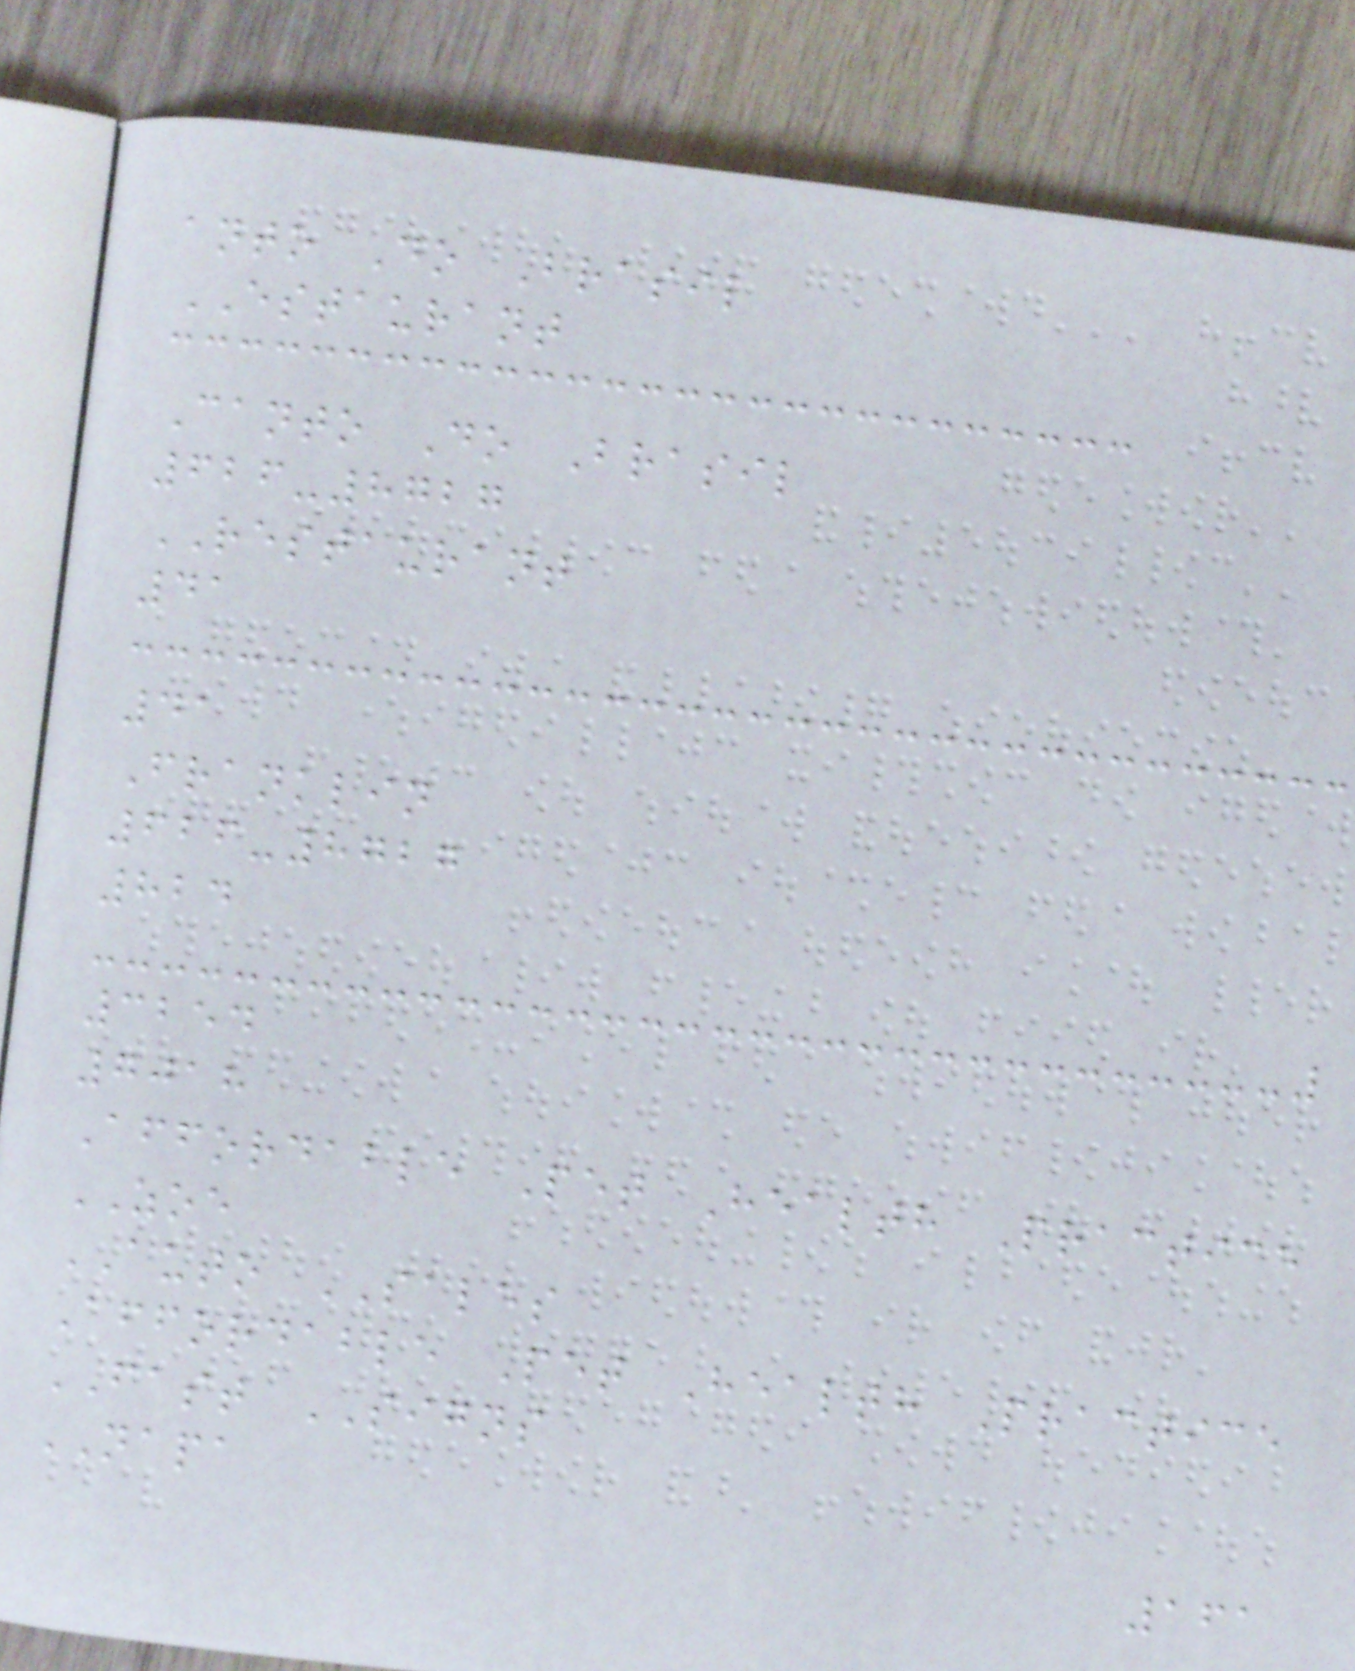anto Do Brasil
ESTAURANT
Canto Do Brasil
626-8727
RESTAURANT
41
41
Franklin
626-8727
824
3254
7018
Affordable Pet Health Practice
ZOE
AUTO SALES
Affordable Pet Health Practice
FAST SIGNS
NAPA
161
